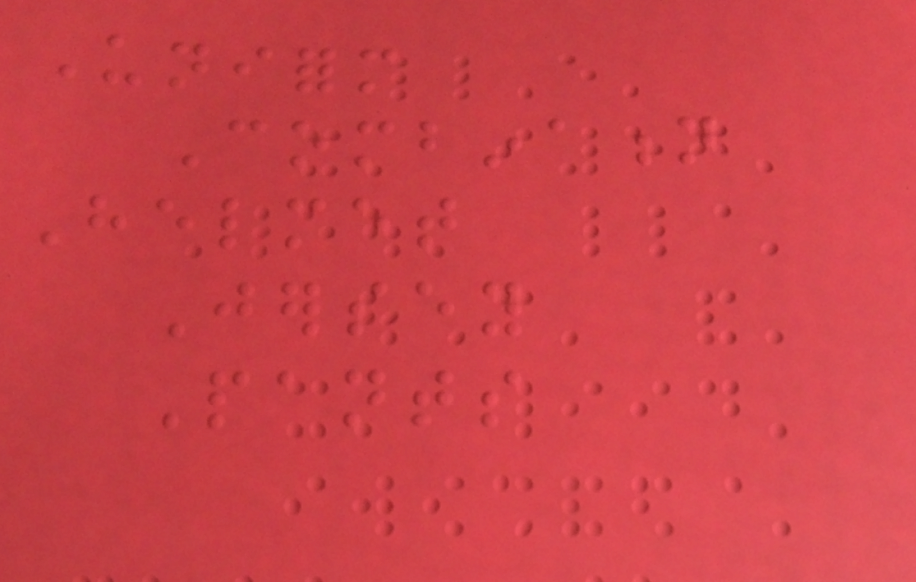Uniform
Combination
Helmet
Jersey
Pants
